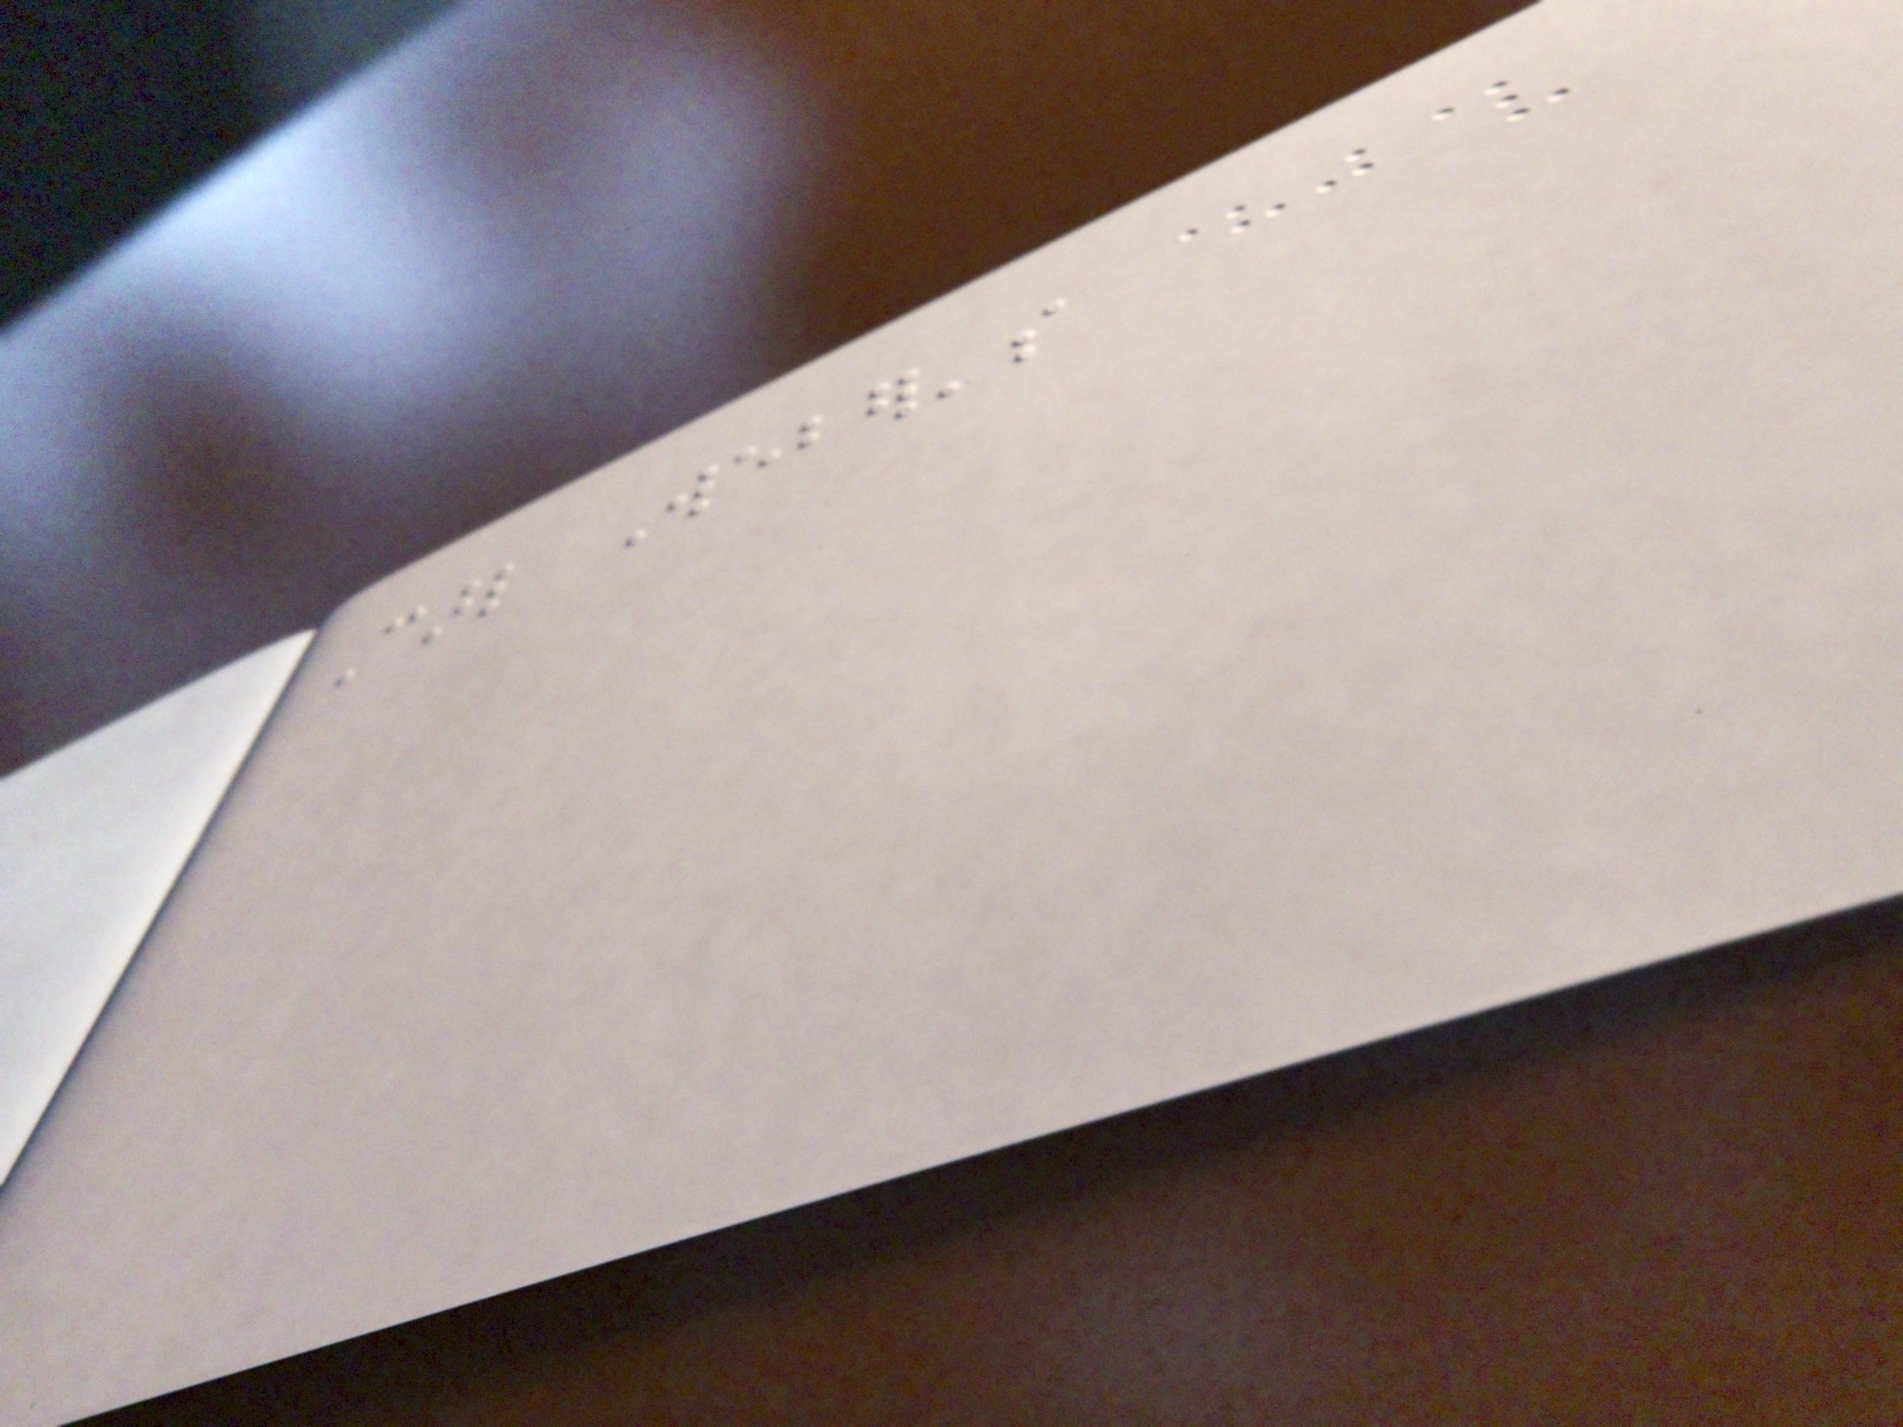Carl Weber's
